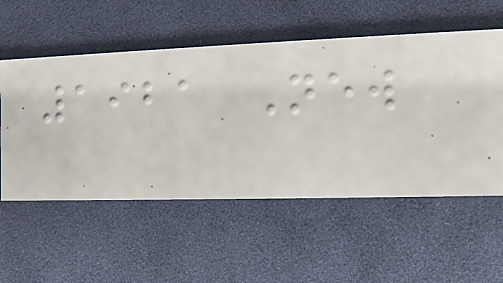1921 New
